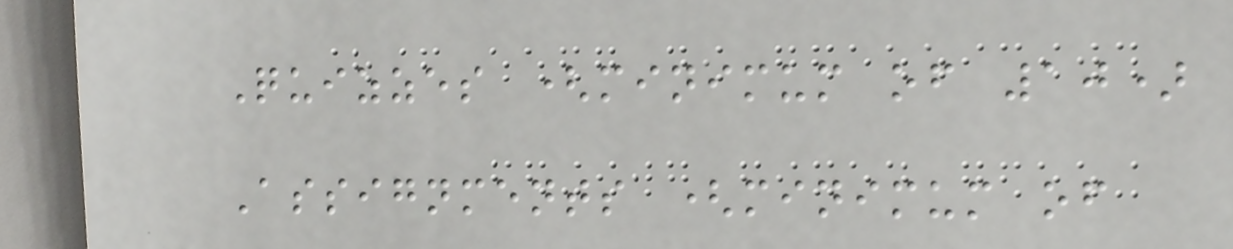Quizzes (minimum of 10)
Assignments (minimum of
